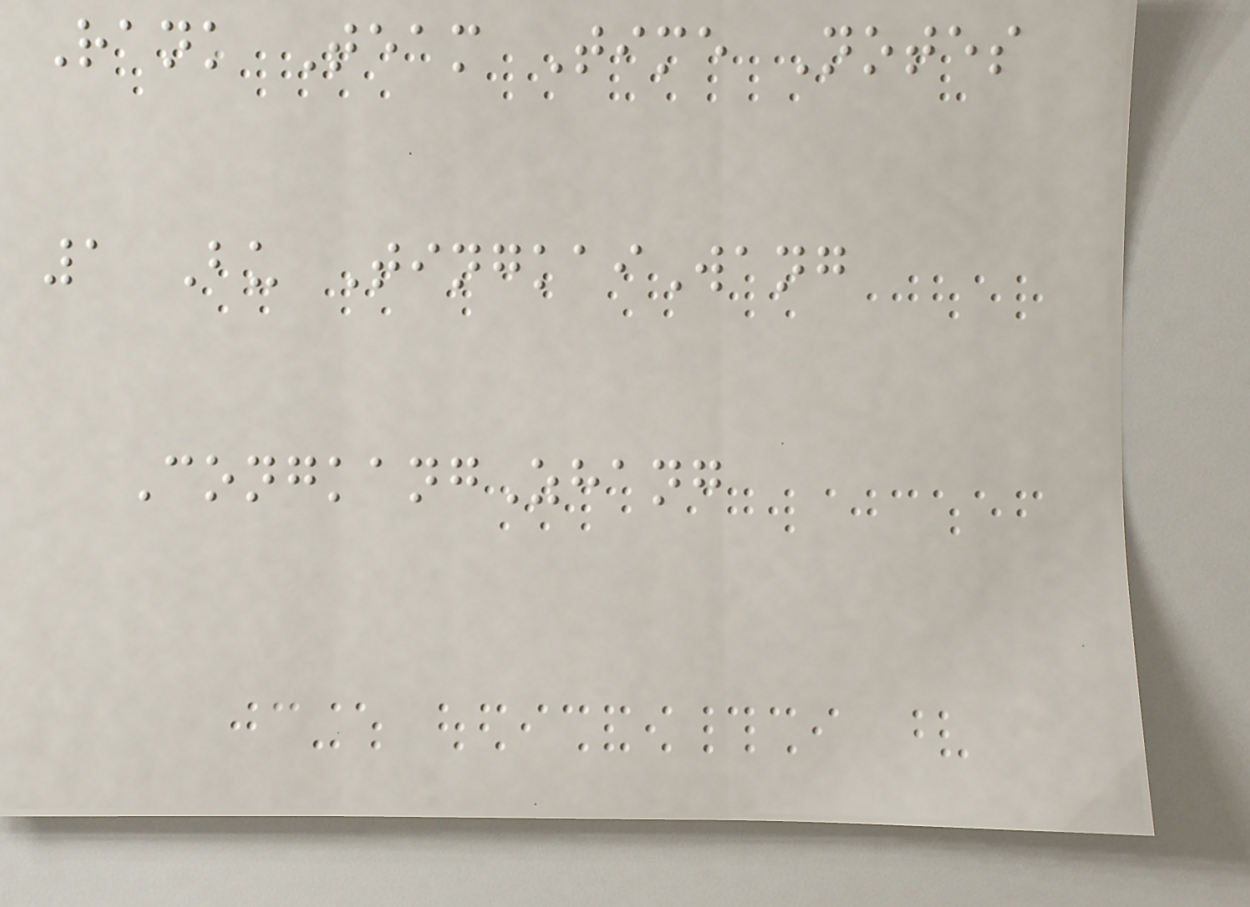Rank Team Time Notes
1 Bu TingkaiWang
CongkangZhang
